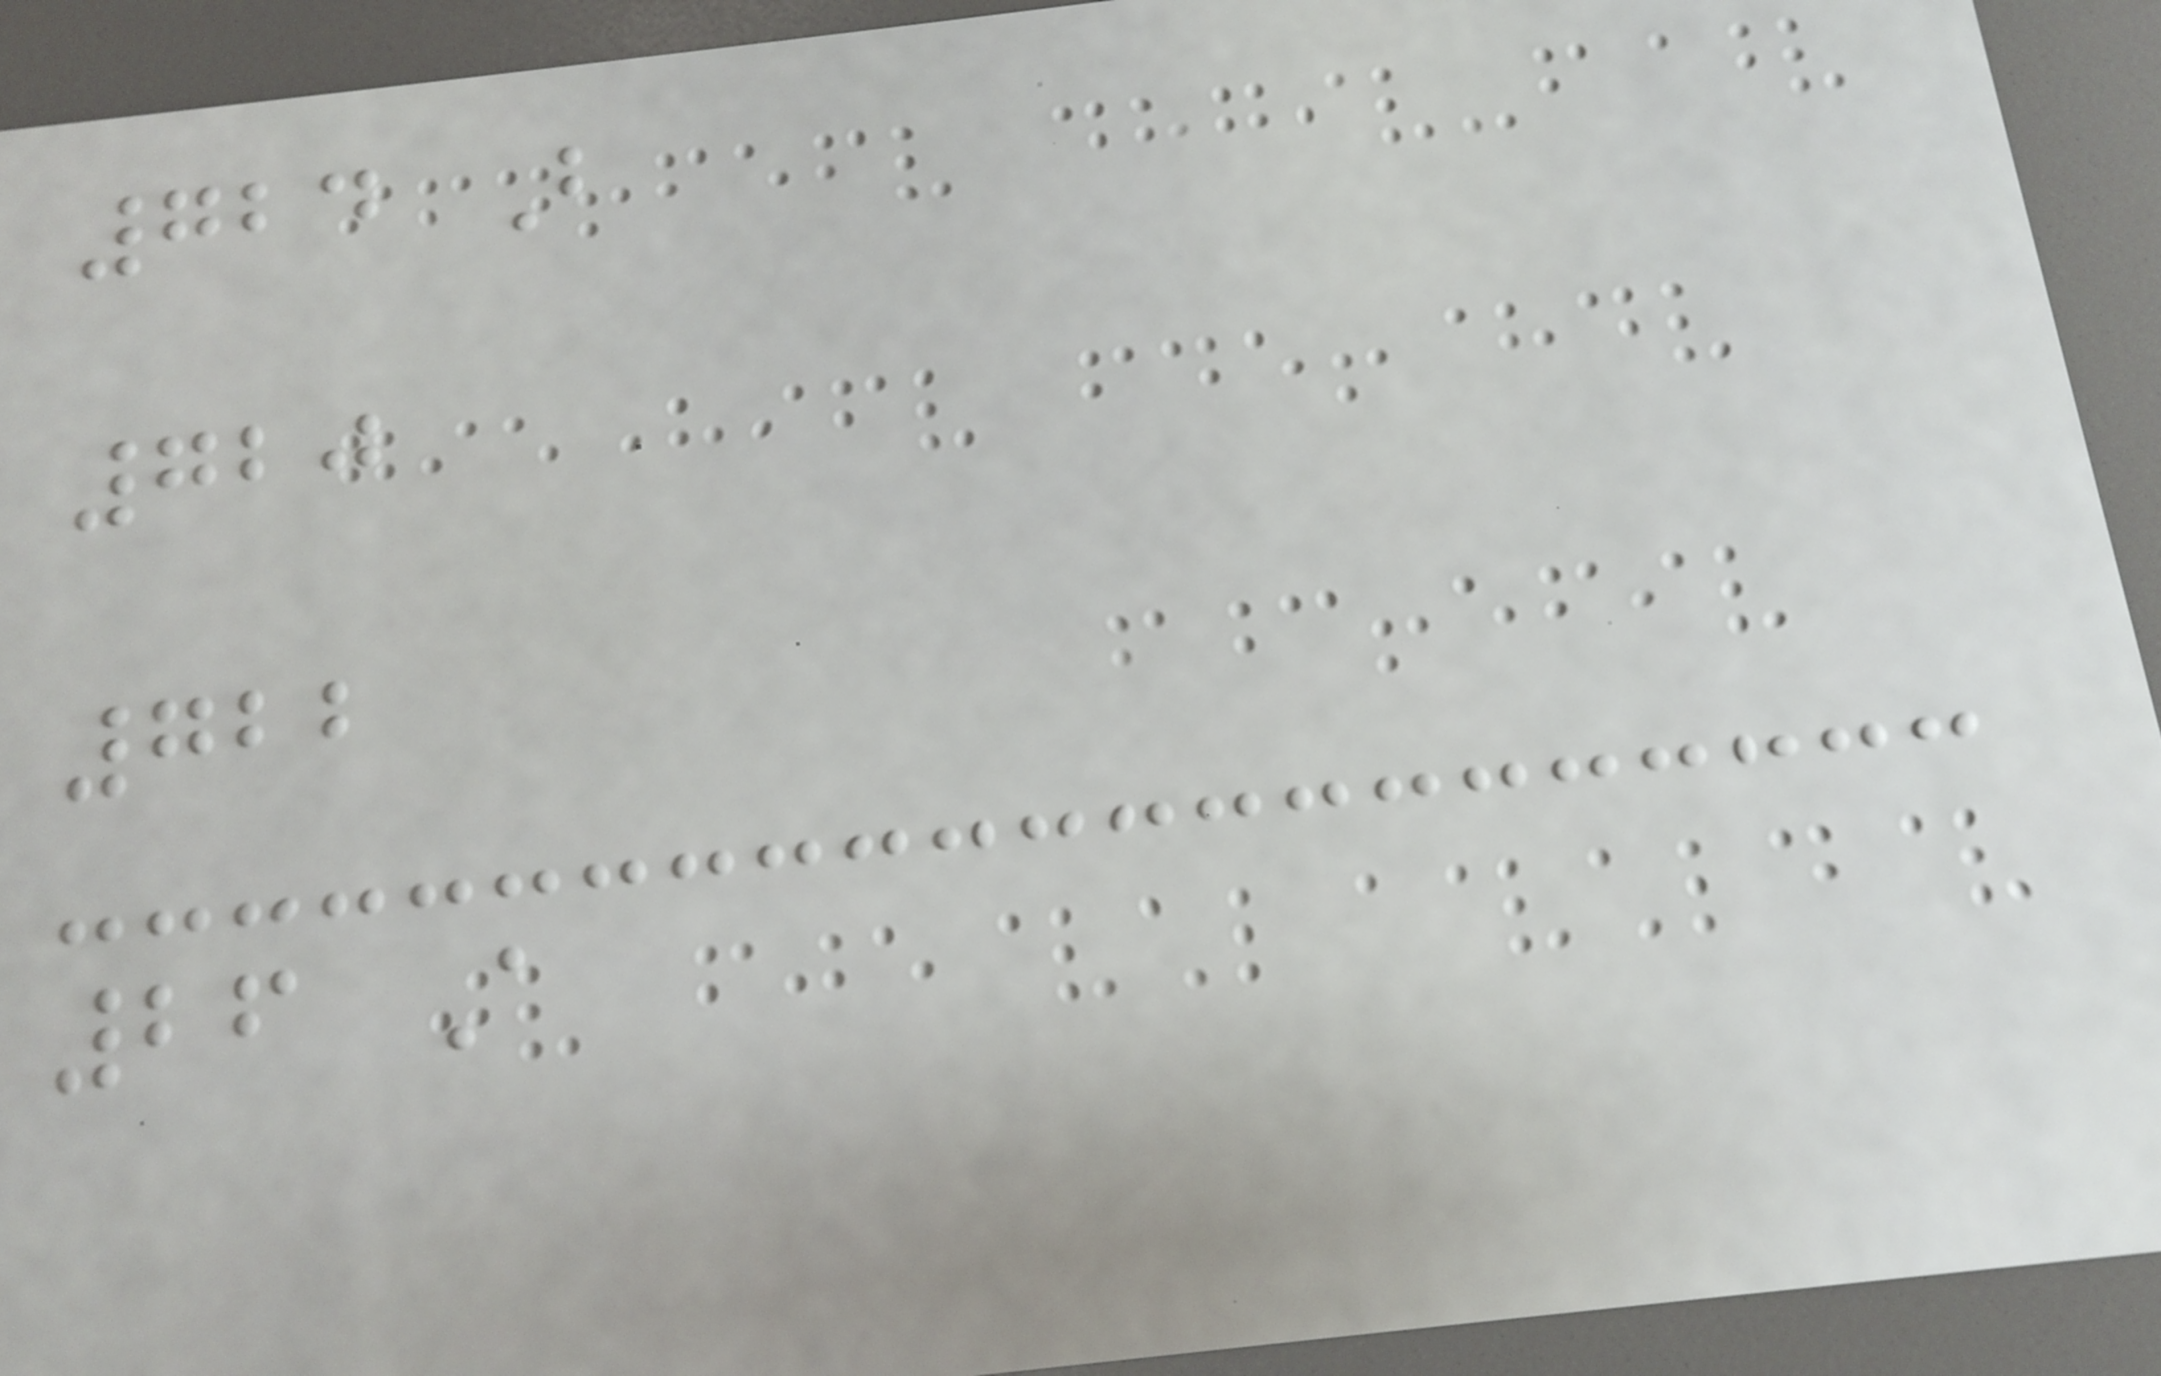724 B
720
722
26 A
